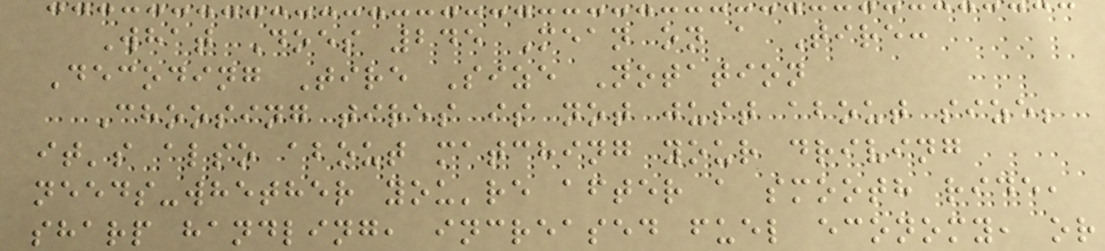What Does 245 Mean on a Tire:
Decoding Tire Size Notation
Choosing tires is not just about size;
it's also about matching your driving
needs-whether you're after a smooth ride,
sharp handling, increased fuel economy, or
